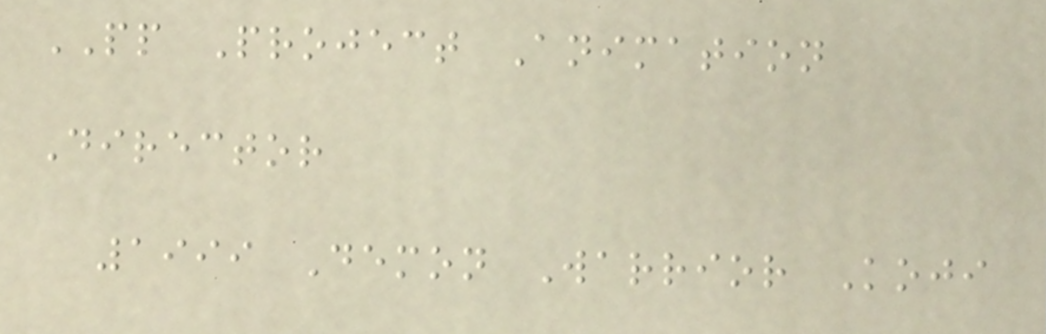PP Project Animation
Director
1999 Demon Warrior Koji
